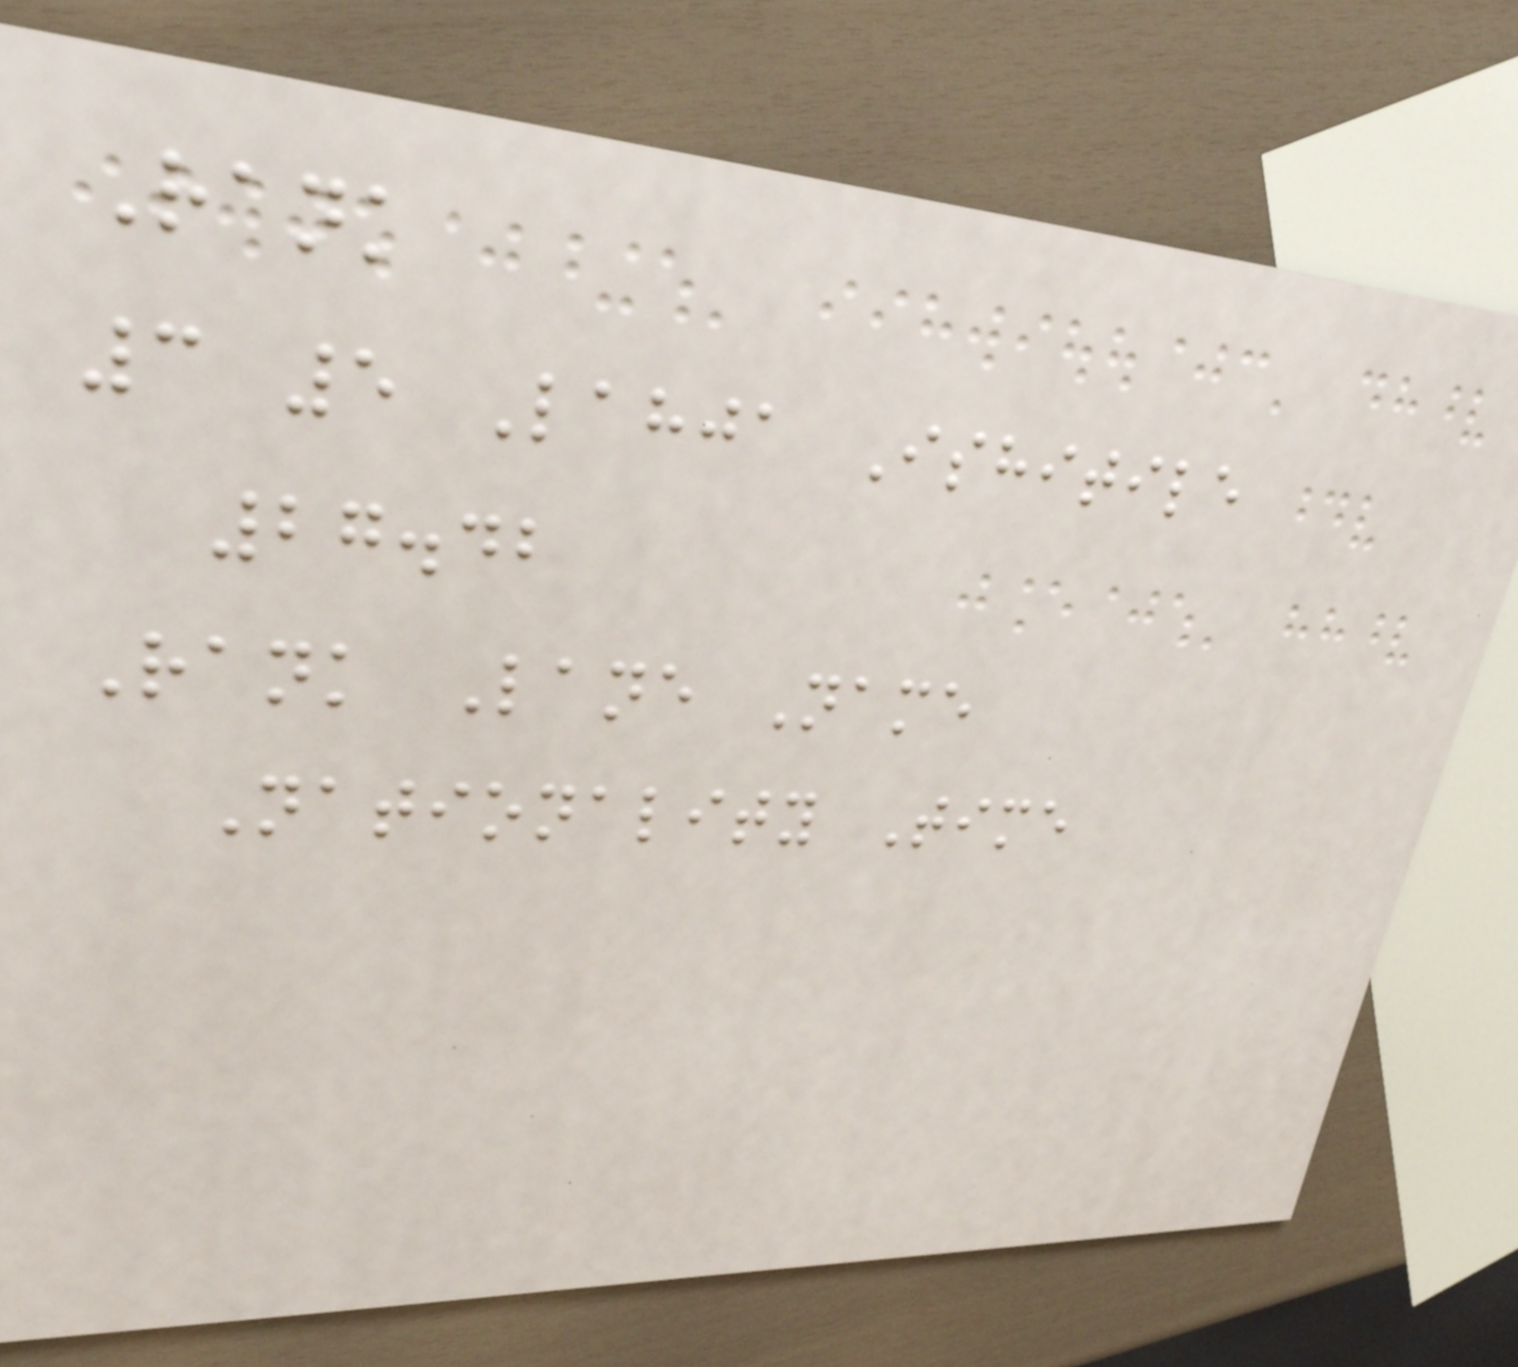Rank
3 5 Lahja Ishitile
27.42
Rank Lane Name
Nationality Time
